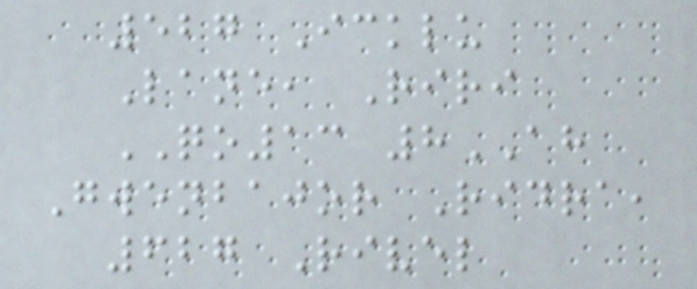527 Icklu
Lane, Riri
QO13 8AH
Gwenbajor Ridra,
627 Rivel
